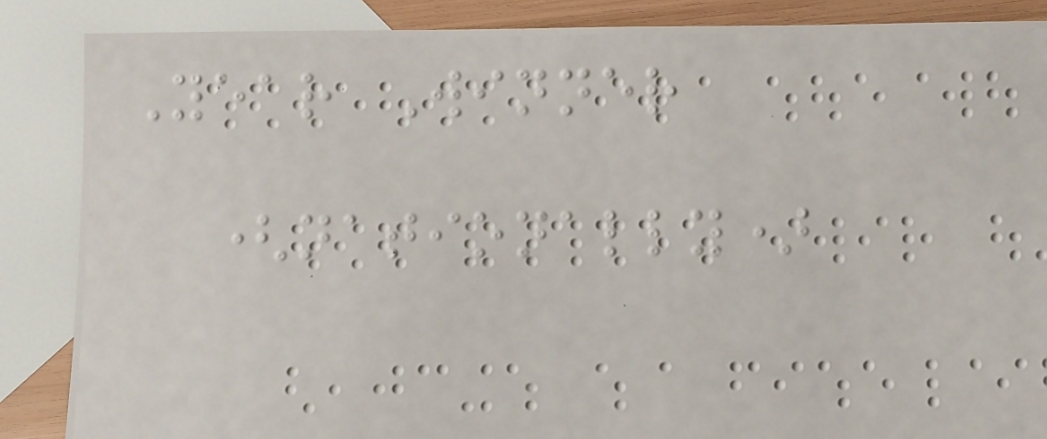Year Winner
(nationally)
